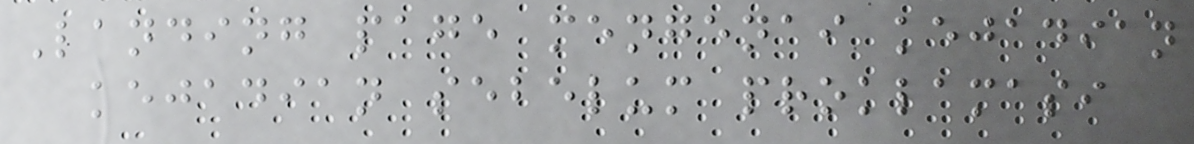Landing page mengenai kejadian
kejadian sebelum proklamasi
